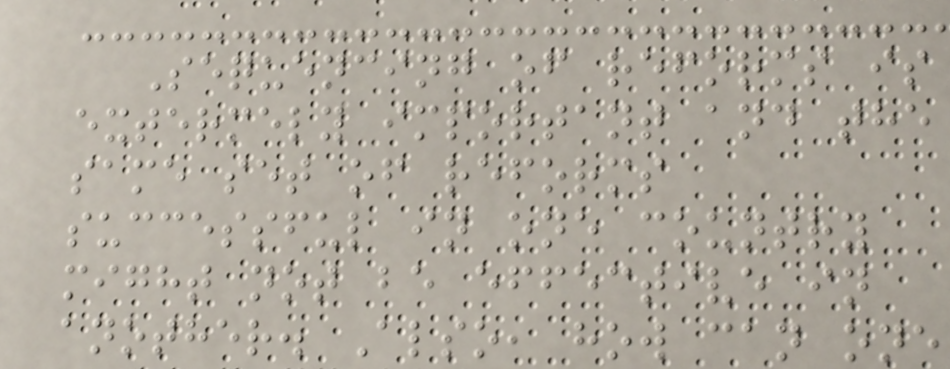Sequencing of reforms is
extermely important and the
same set of reforms
successful in one country
might not be effective in
another. Also, how can one
